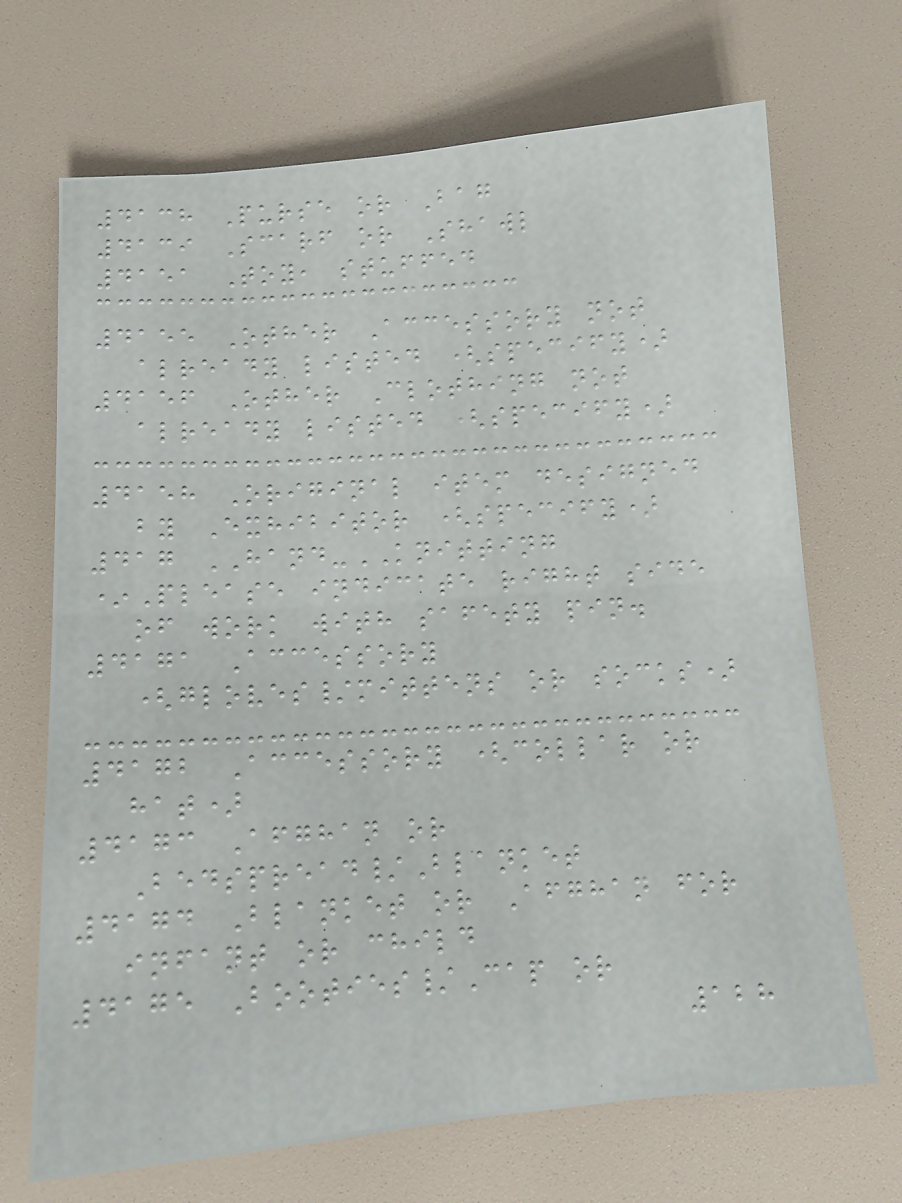4138 Purse or Bag
4139 Scarf or Shawl
4151 Toy, stuffed
4155 Other Accessory not
already listed (specify)
4156 Other Clothing not
already listed (specify)
4158 Original item designed
by Exhibitor (specify)
417 HAND-KNITTING
*Please indicate right side
of work with safety pin.
4171 Accessory
(gloves/mittens or socks)
4172 Accessory (collar or
hat)
4173 Afghan or
Bedspread/Blanket
4174 Blanket or Afghan for
infant or child
4175 Booties/Cap or
128
